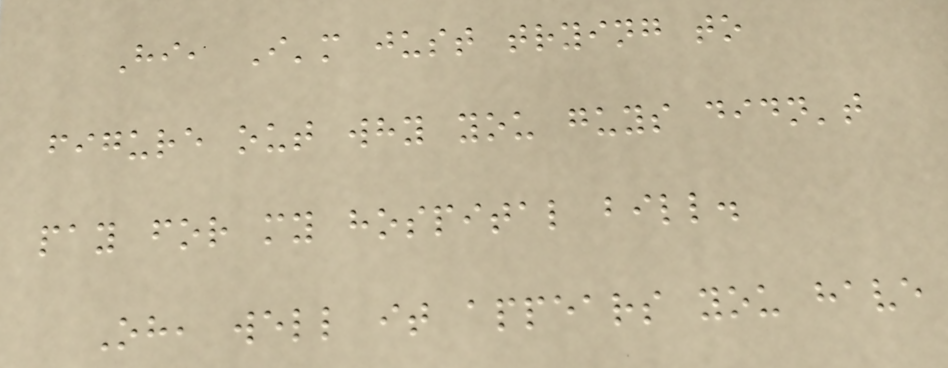Hi, I'm just trying to
figure out why you guys didn't
pay for my hospital bill.
Oh, well it appears you have
